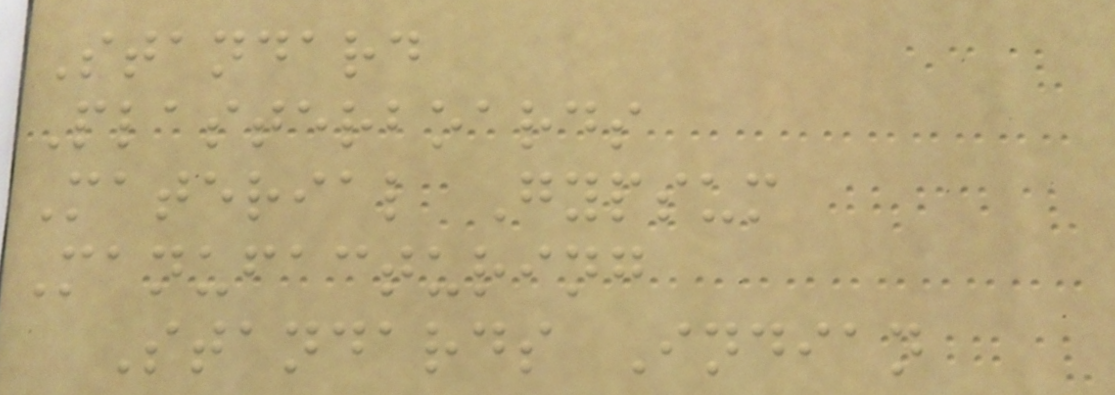Standard
Plasterboards
Material Gypsum
Manufacturing
Standards Indian
